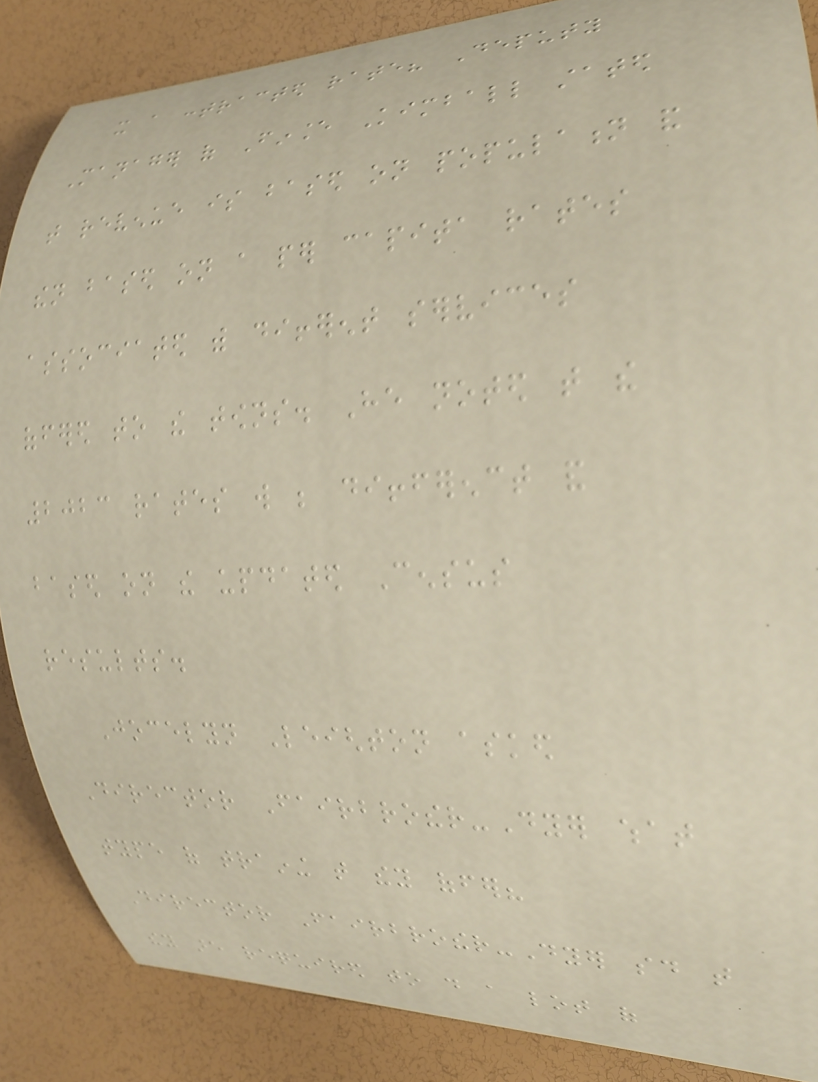it a contracted rate? Deputy
Manager of Finance Kimball stated
that revenue is based on population and
then based on a per capita rates
associated with different services
offered to the towns. He noted that the
2023 rates will be diffferenct and
based on the updated Census
results.
Jocelyn Leighton asked
Director Fairbrother-Dyer what
type of training that they offer?
Director Fairbrother-Dyer said that
they are required to do a lot of
